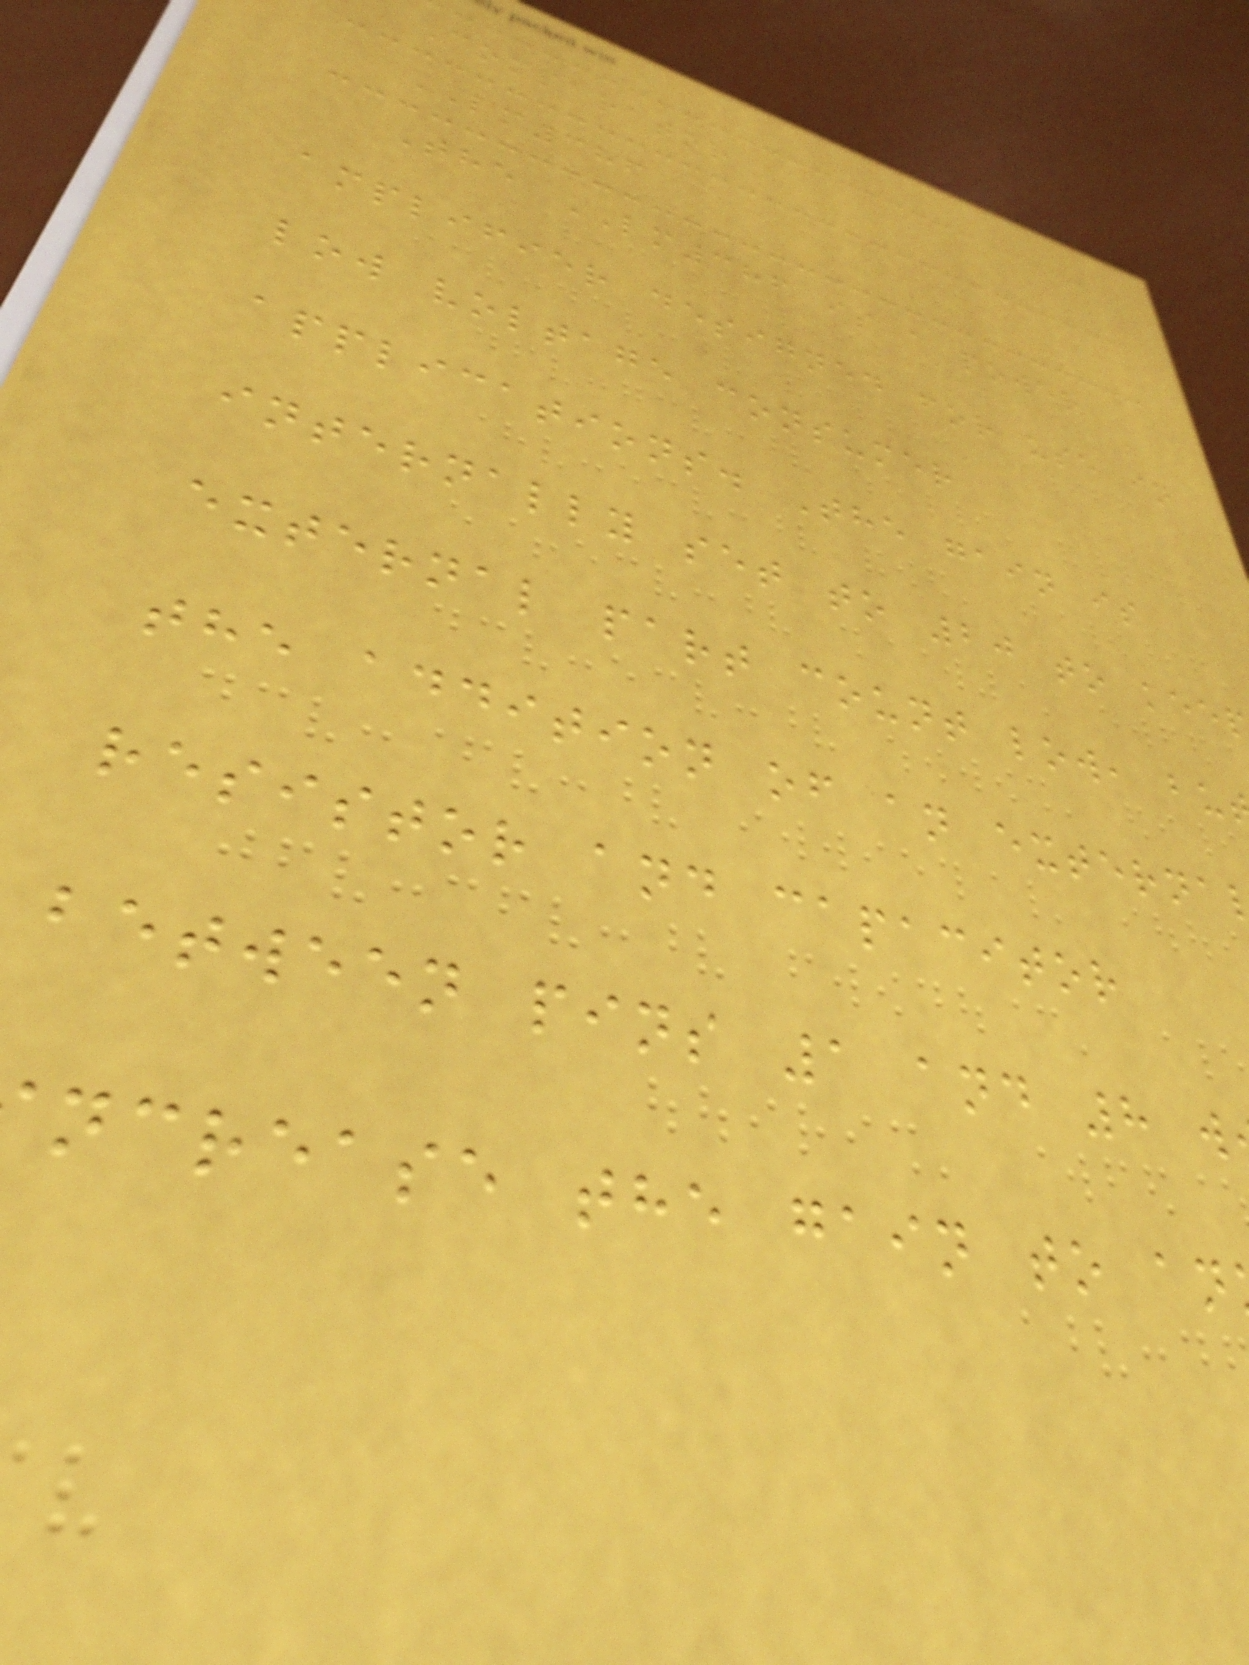Comparator
LM386
The LM386 is a power
amplifier designed for use in
low voltage consumer
applications. The gain is
internally set to 20 to kee
external part count low, bu
the addition of an externa
resistor and capacitor
between pins 1 and 8 w
ncrease the gain to an
